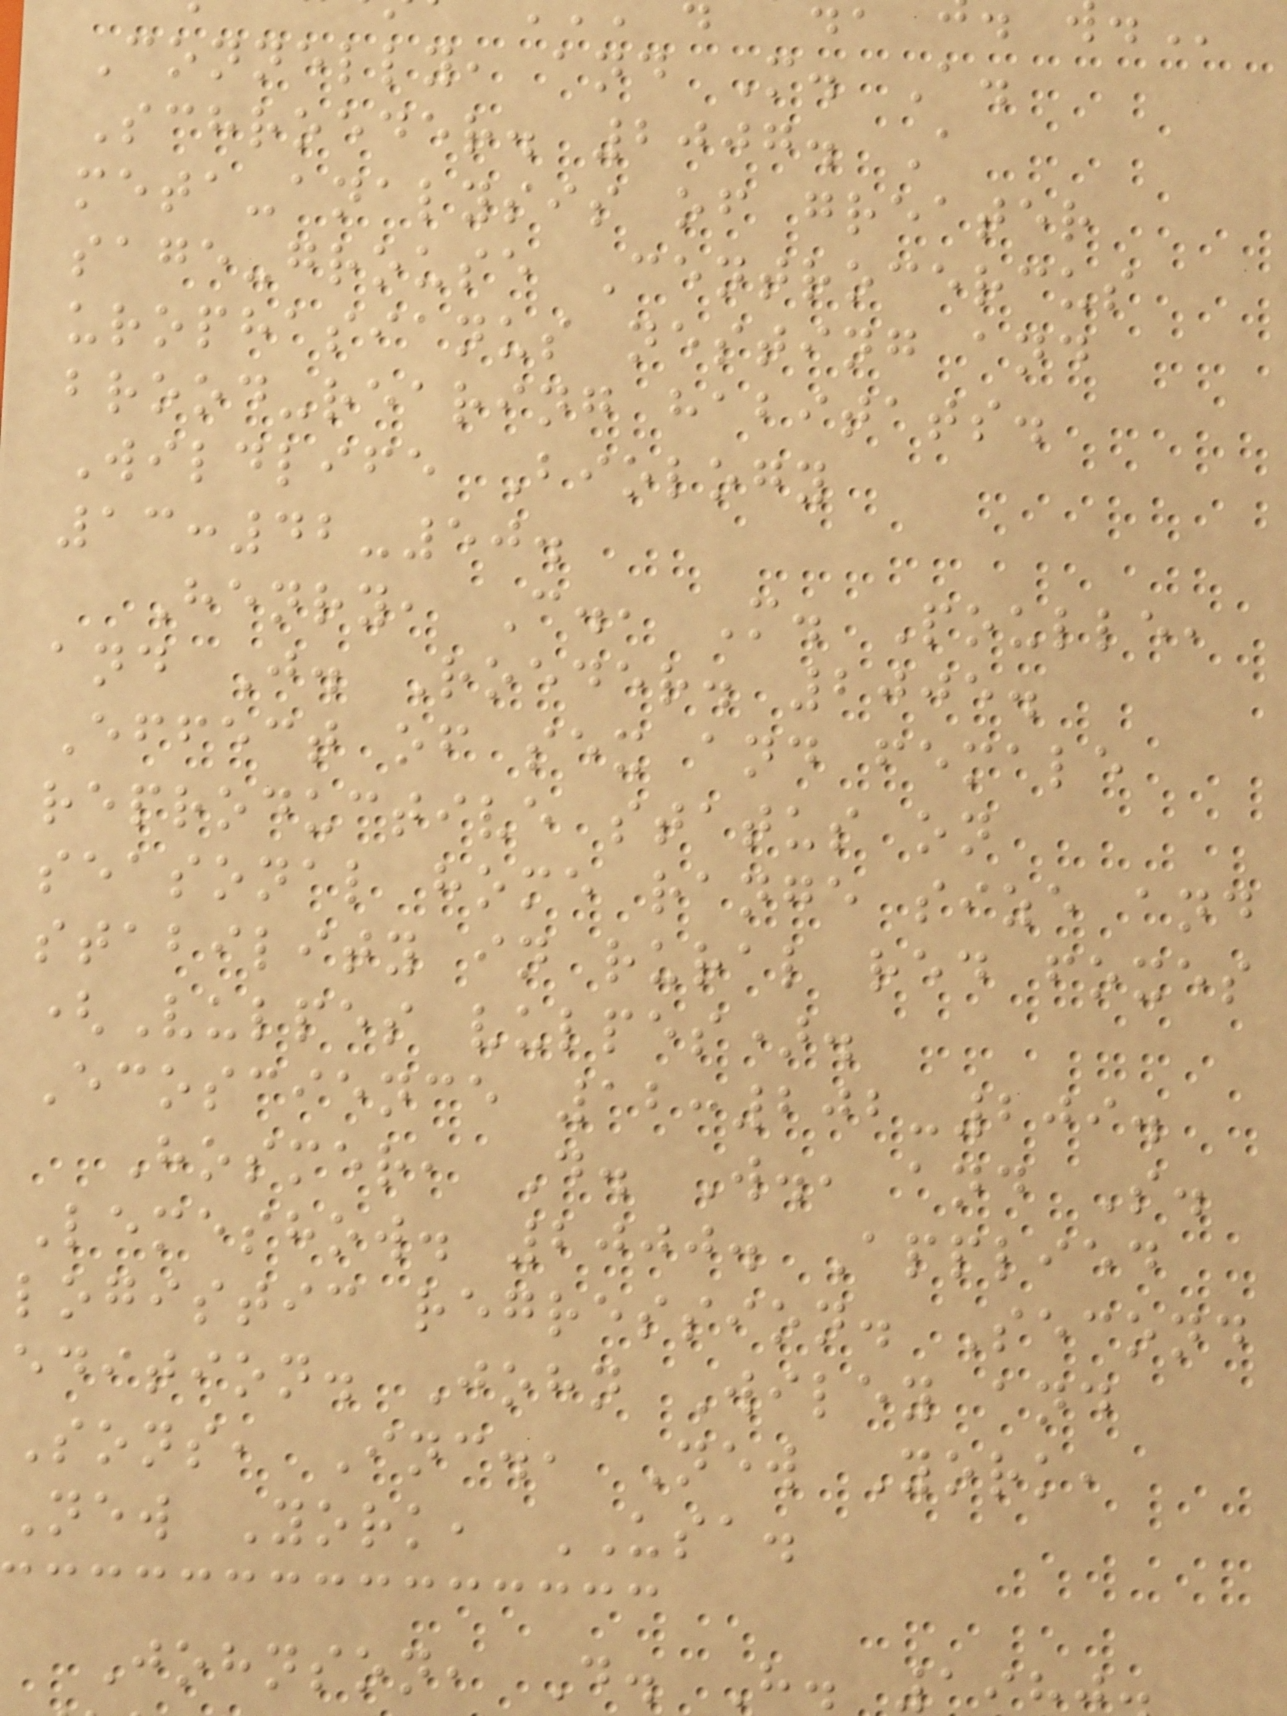Connelly, and M. A.
Schroeder. 2007. A
meta-analysis of greater
sage-grouse Centrocercus
urophasianus nesting and
brood-rearing habitats.
Wildlife Biology
13:42-50.
Henry, C., M. Poulle,
and J. Roeder. 2005.
Effect of sex and female
reproductive status on
seasonal home range size and
stability in rural red foxes
(Vulpes vulpes).
Ecoscience 12:202-209.
Hosmer, D. W., and S.
Lemeshow. 2000. Applied
logistic regression. Second
edition. John Wiley and
Sons, Inc., New York,
New York, USA.
Johnson, D. H.
